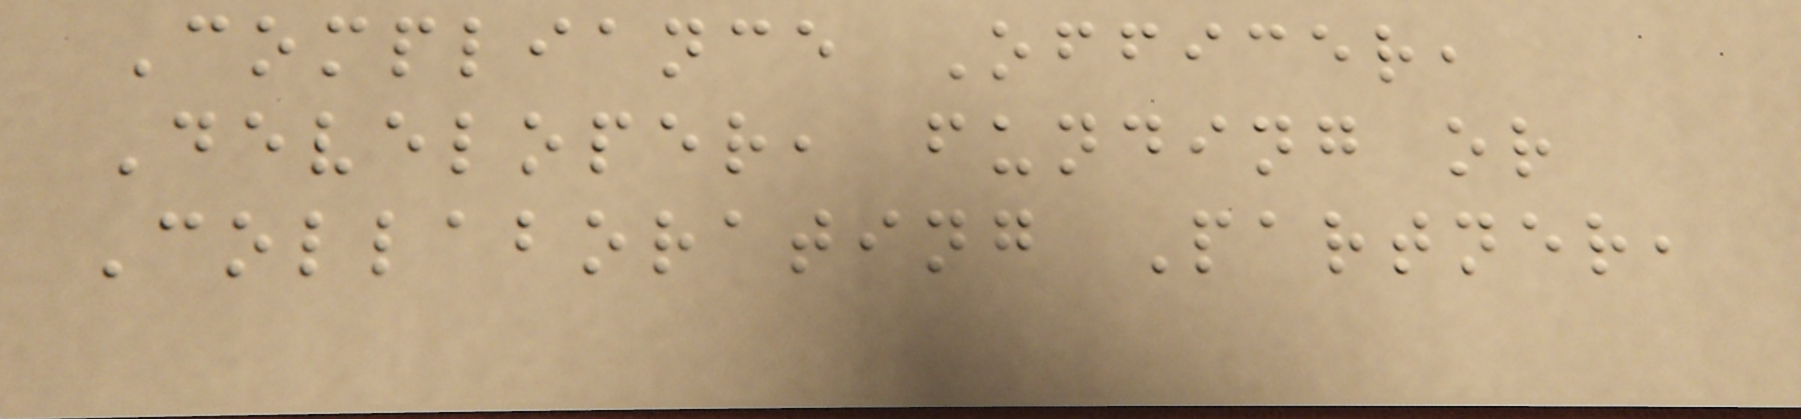Compliance Officer,
Developer, funding or
Collaborating Partner,
